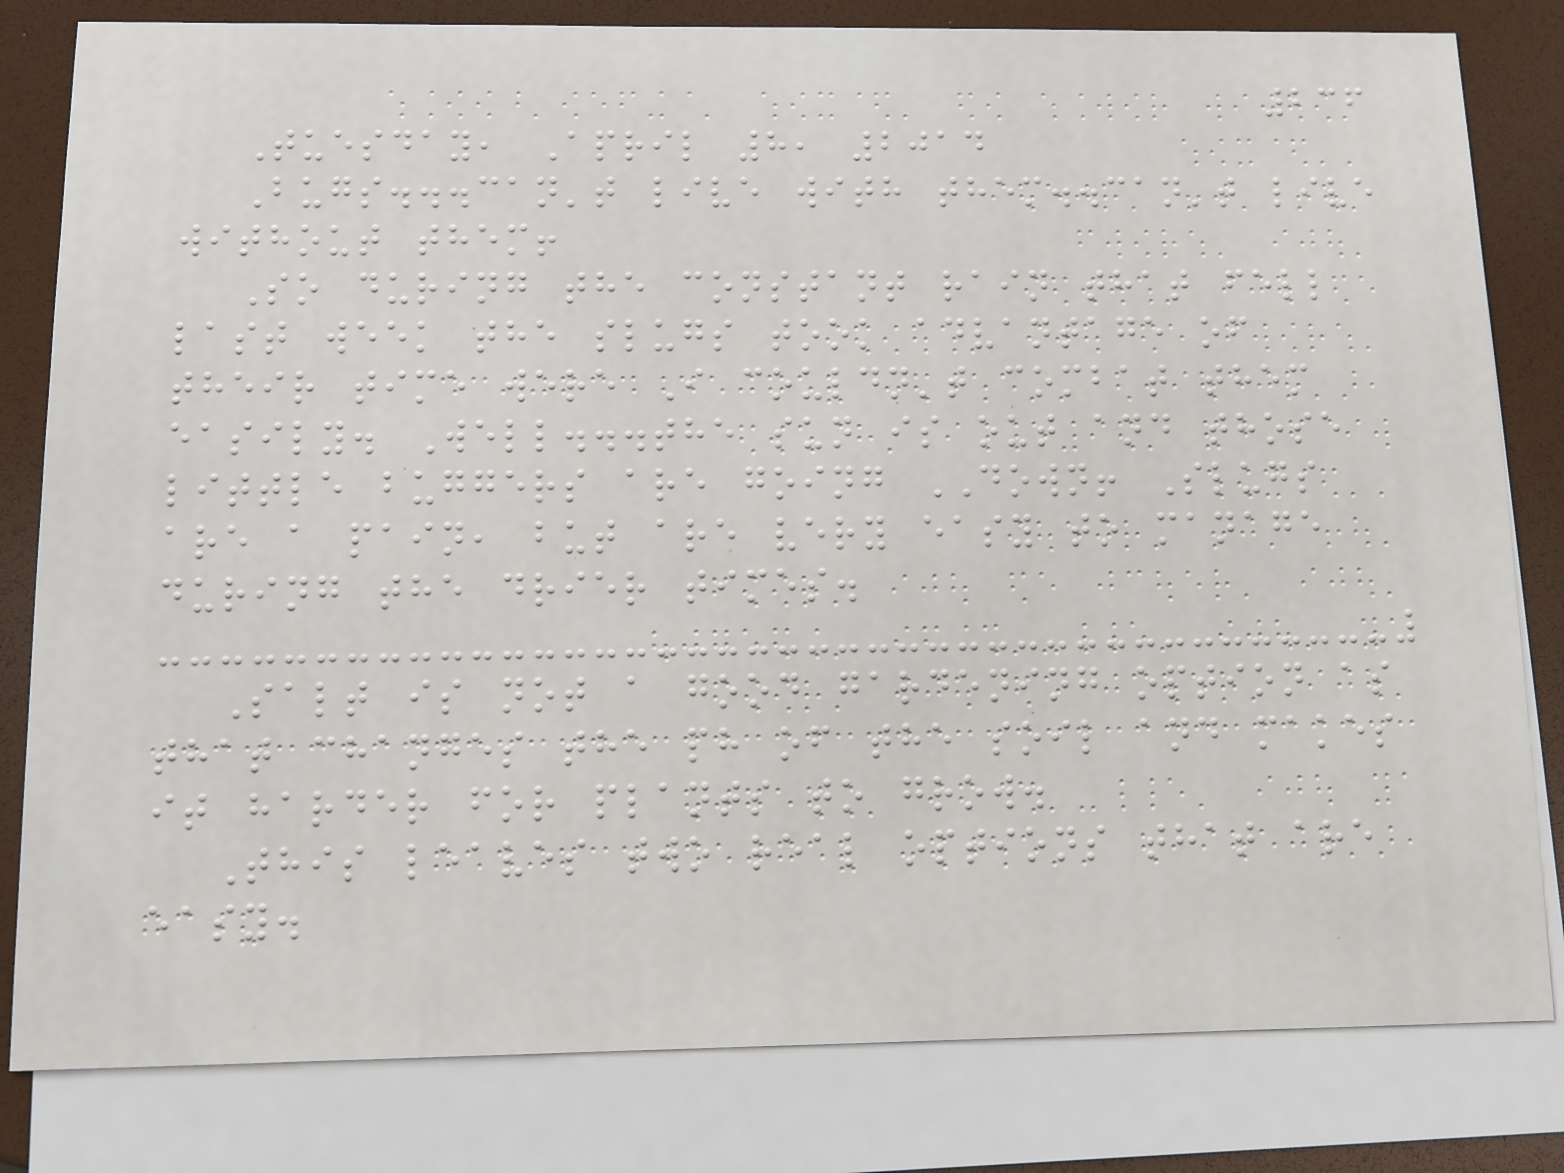236
Tuesday, April 8, 2014
Bugs...can't live with them..can't live
without them!
So during the constant rain that fell
last week the slugs took advantage of
their time were I couldn't combat them
easily. Well...the sun is out and those
little buggers are going DOWN! Slugs
are a pain, but are very easy to manage
during the drier times.
Salt is not a good gardening option as
that changes the ph of the soil and makes
it harder for plants to grow.
This leaves two real options that are
easy.
